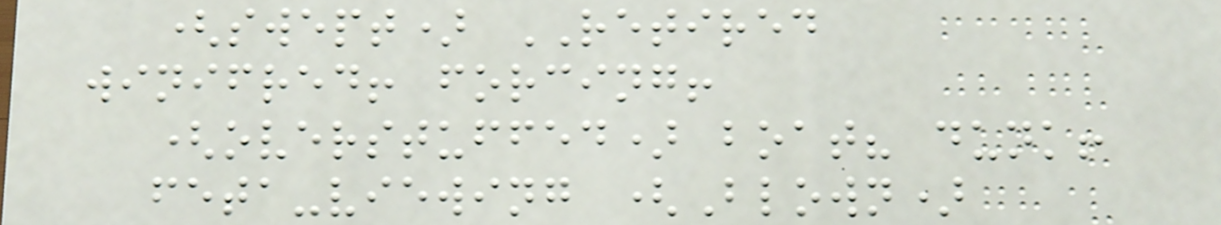(swept) RETIRED
winifred! forcing!
(overstuffed) boat? dunk!
feta-viewing (Blown)
